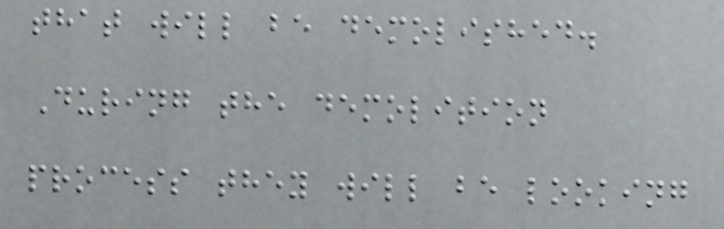that will be demolished.
During the demolition
process they will be looking
